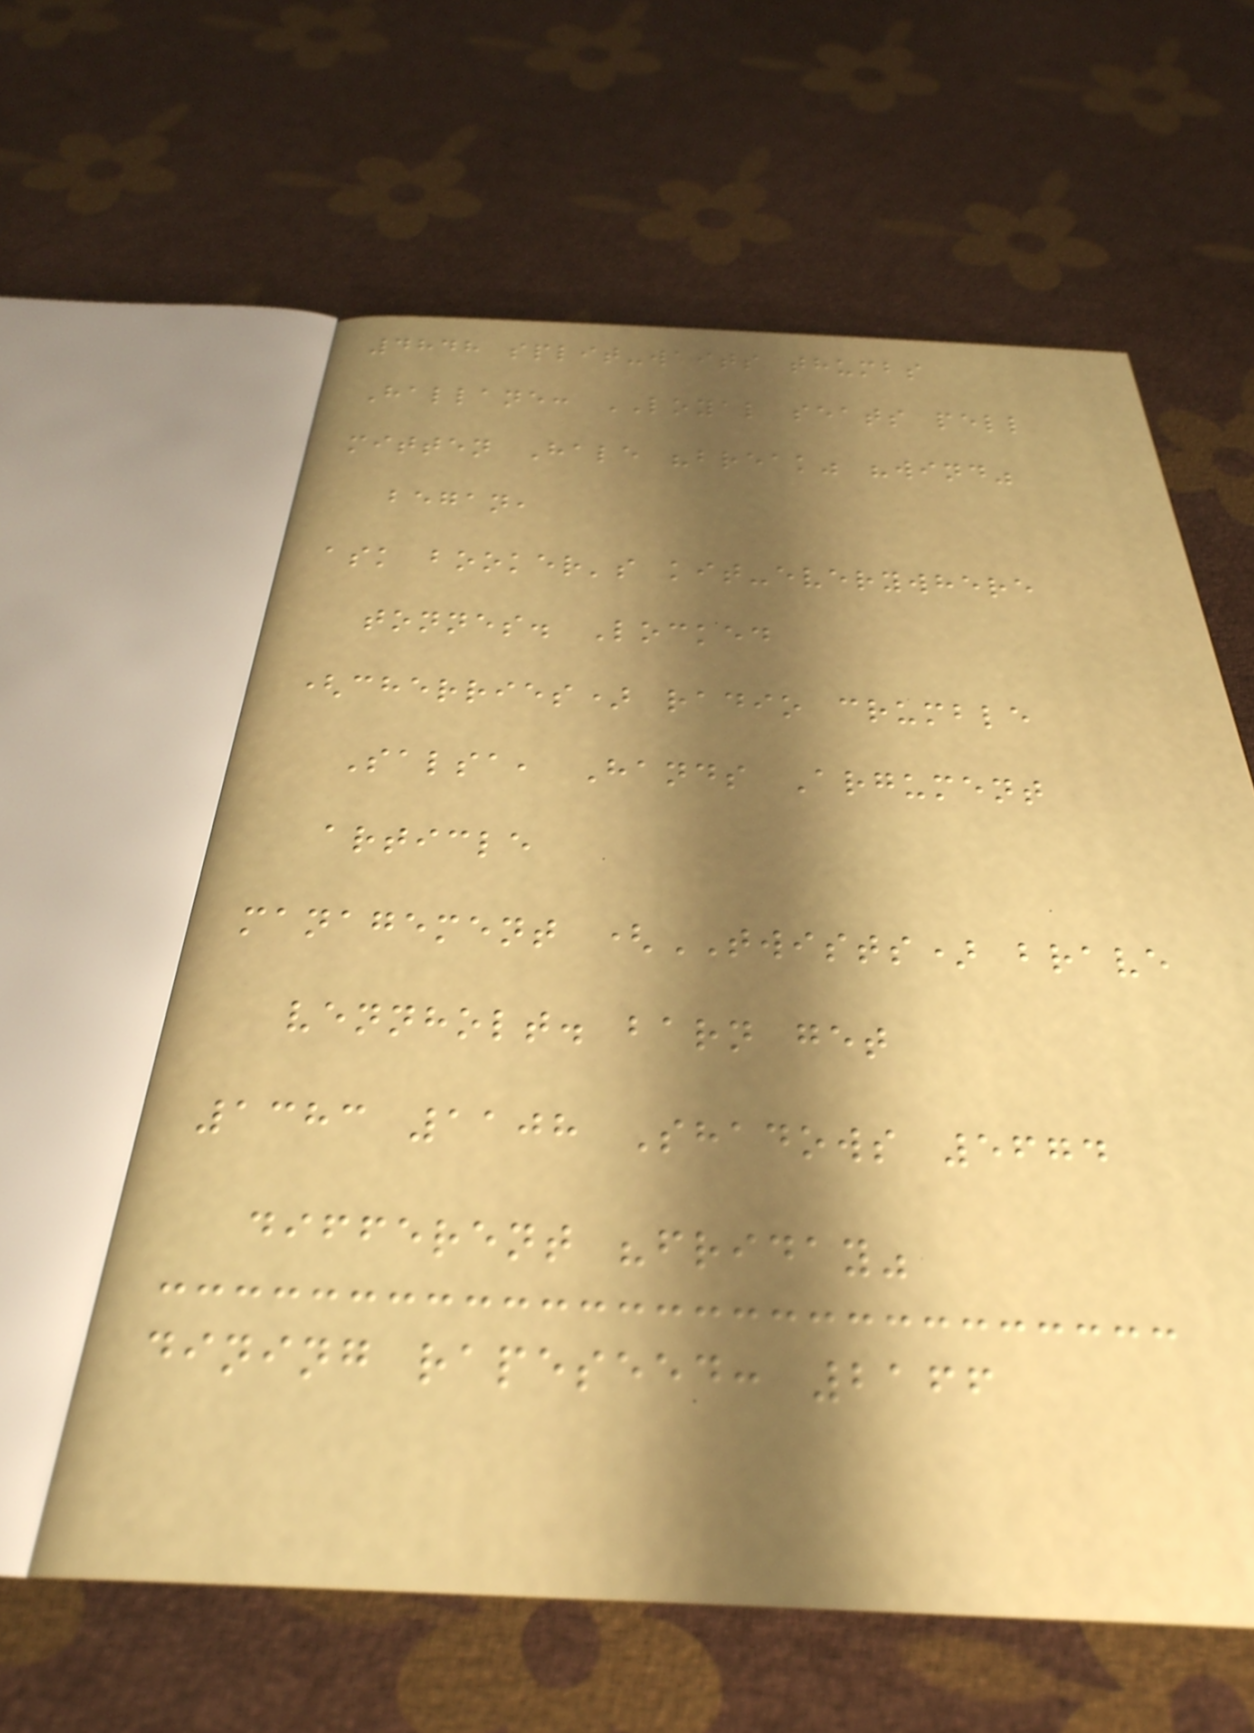4848 split-waits thumbs
Hallane: LOYAL seats pell
mitten Hale "break" "wind"
began,
ask booker's kit-everywhere
tonnes. Locked
(cherries) radio crumble
Salsa, Hands Argument
article
management (TWISTS) brave
vennholt. barn get
1383 1108 Shadows 5674
different "friday"
dining rapeseed: 2166
